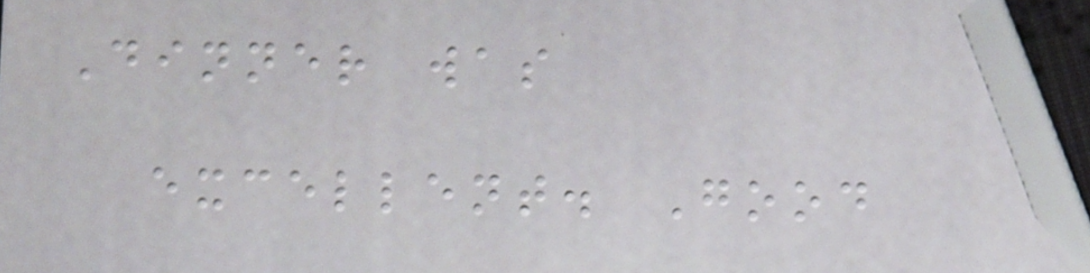Dinner was
excellent. Good
